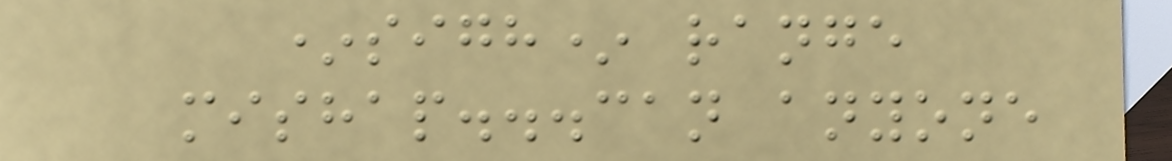*sigh* range
mishap...can anyone
